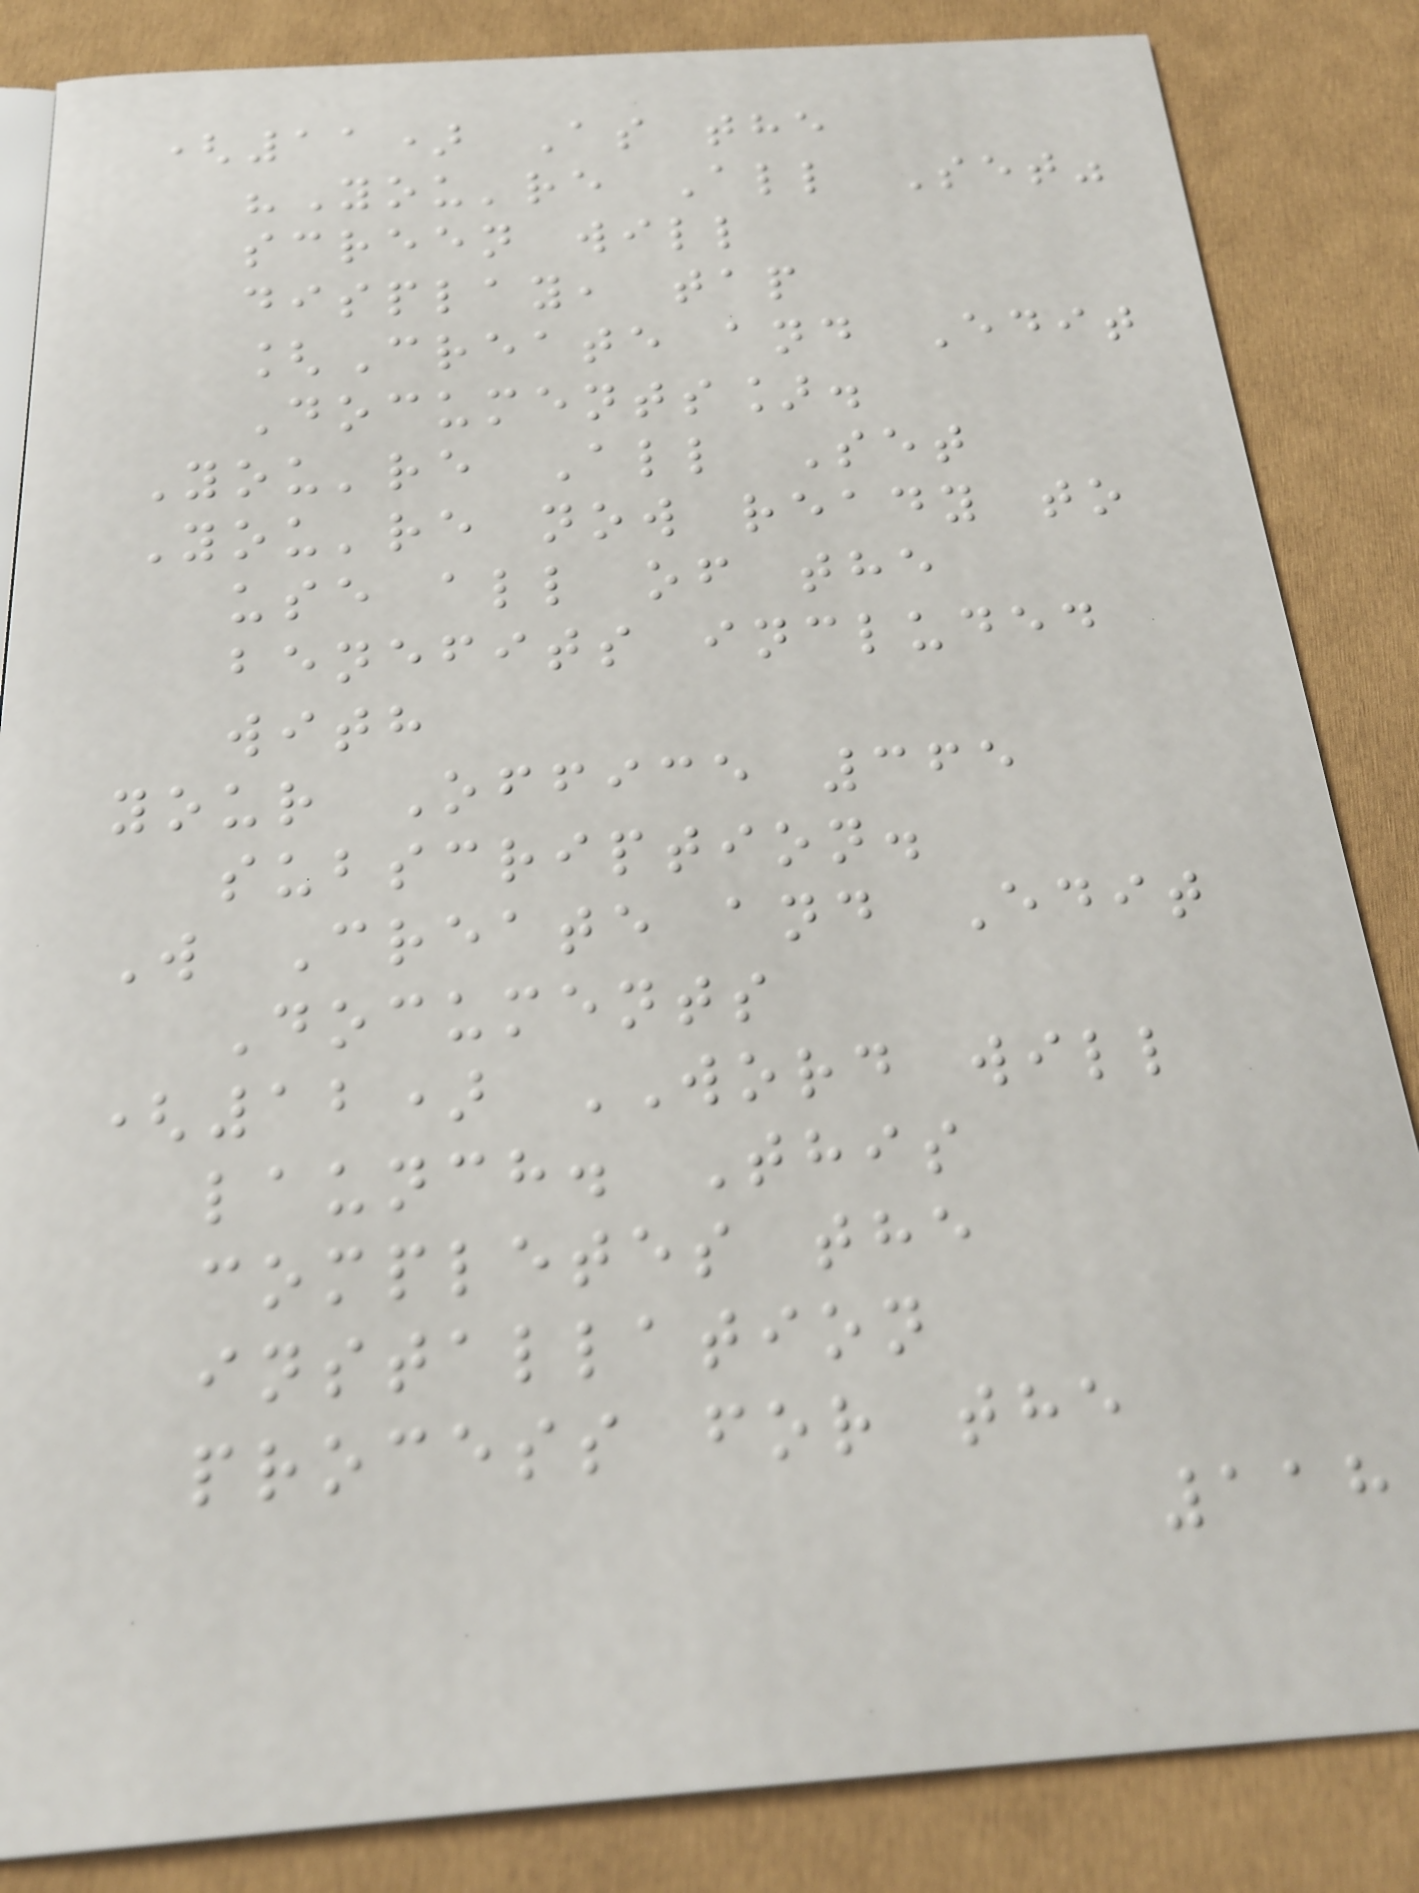(11) As the
"You're All Set"
screen will
display, tap
[Create and Edit
Documents].
You're All Set
You're now ready to
use all of the
benefits included
with
your Office 365
subscription.
W Create and Edit
Documents
(12) WORD will
launch. This
completes the
installation
process for the
118
